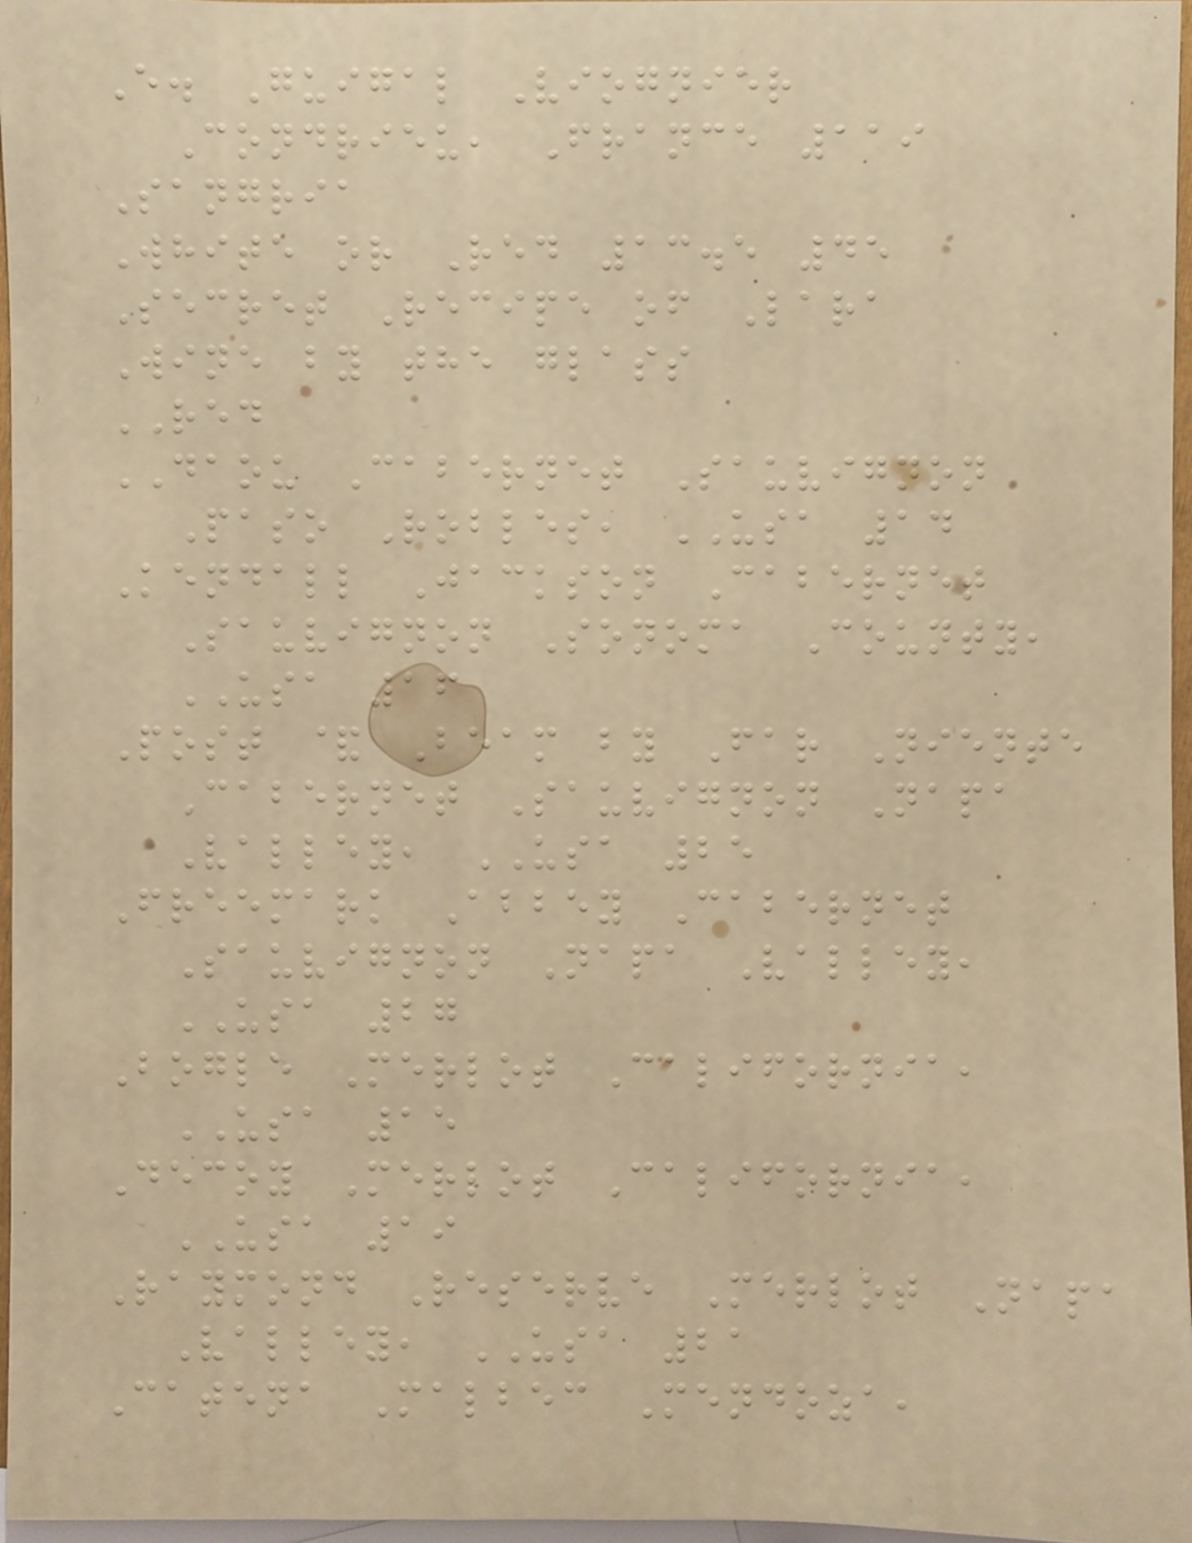E. Guigal Viognier
Condrieu, France 119
Sangria
White or Red 13.5 45
Secret Recipe of Lara
Wine by the glass
RED
DAOU Cabernet Sauvignon
Paso Robles, USA 14
Kendall Jackson Cabernet
Sauvignon Sonoma County,
USA 16
Post & Beam by Far Niente
Cabernet Sauvignon Napa
Valley, USA 25
Freemark Abbey Cabernet
Sauvignon Napa Valley,
USA 27
Bogle Merlot California,
USA 15
Decoy Merlot California,
USA 19
Raymond Reserve Merlot Napa
Valley, USA 21
Catena Malbec Mendoza,
